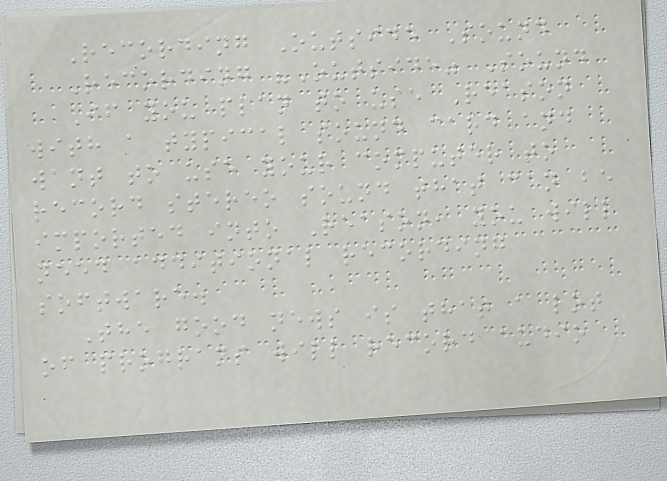Recording Outside Sound
Recording "Outside" Sound
If you plan to use Reason
with a typical sound card and
want to use your computer to
record stereo sound that can be
imported into Reason, you will
need additional recording
software.
The good news is that a lot
of programs will record audio
